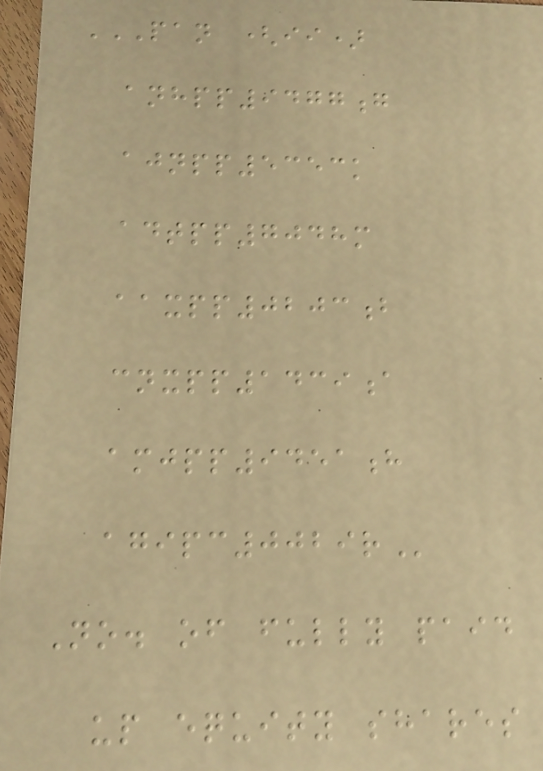PAN (II)
ANHPP9477G
AJNPP5353K
ADTPP7048M
AAXPP0203B
CNXPP1439A
AMJPP9451H
AGIPC0029R
No. of fully paid
up equity shares
